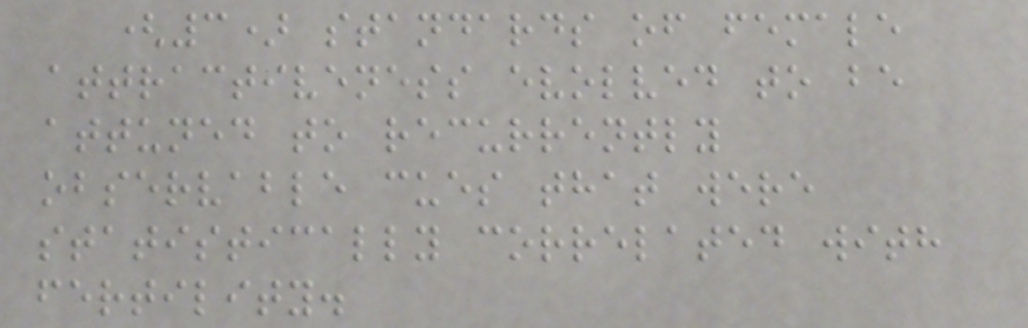(3) standards of female
attractiveness evolved to be
attuned to recurrently
observable cues that were
statistically correlated with
fertility.
